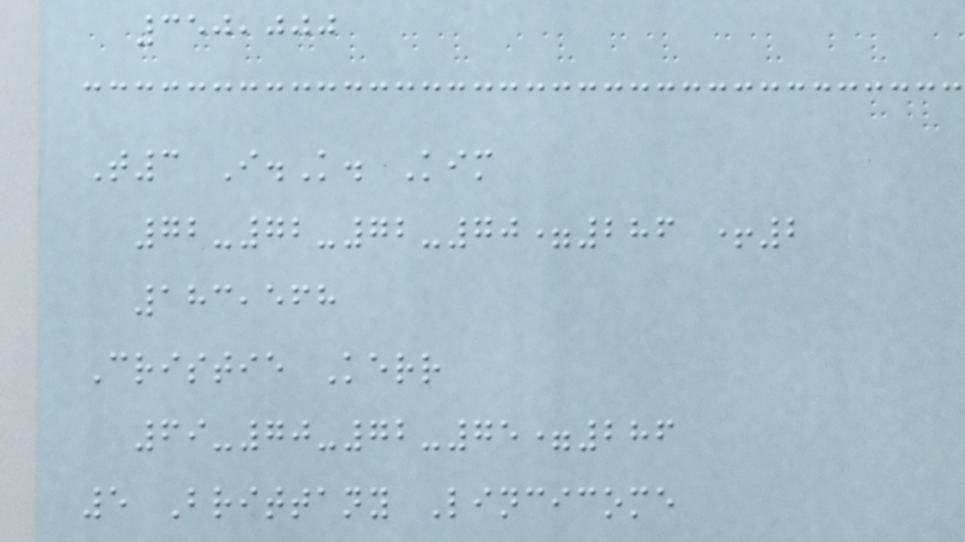350,000
T3 I.K. Kim
72-72-72-70=286 +2
183,568
Cristie Kerr
69-70-72-75=286
5 Brittany Lincicome
